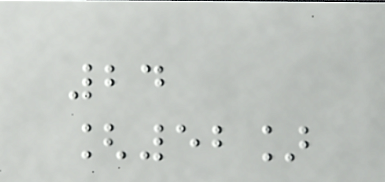24
[52]
